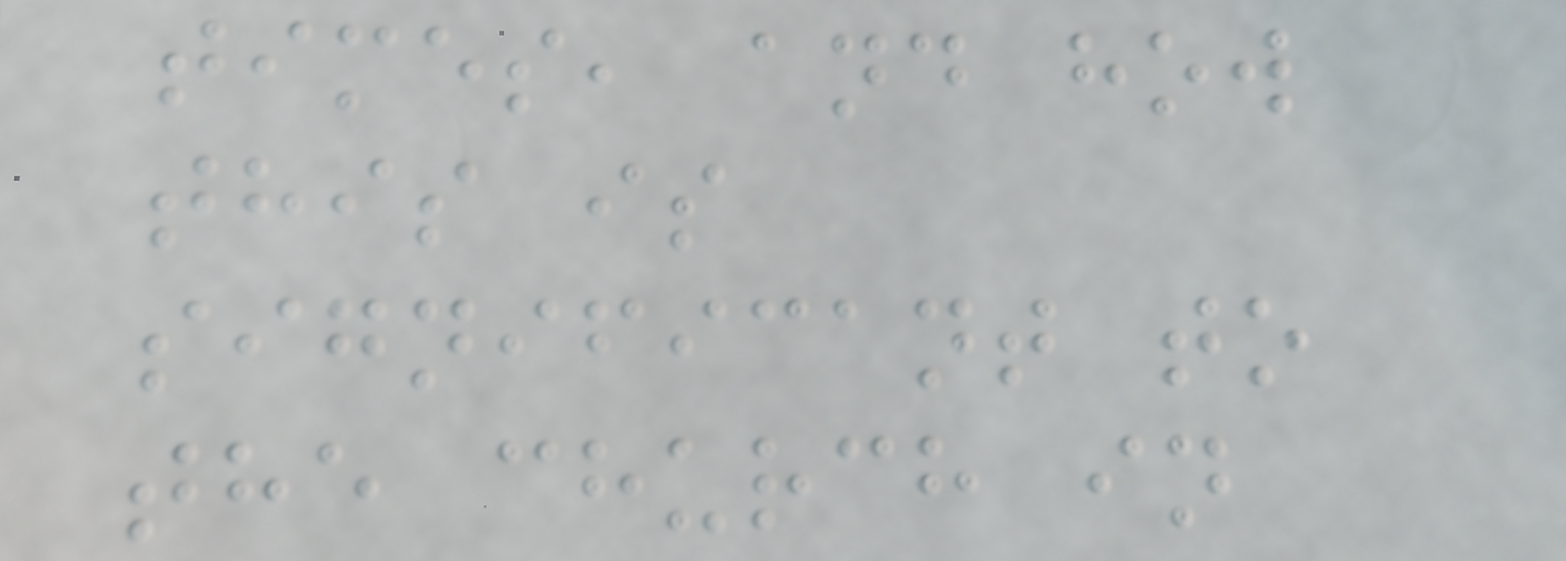times, and how
this is
significant to
the church in
